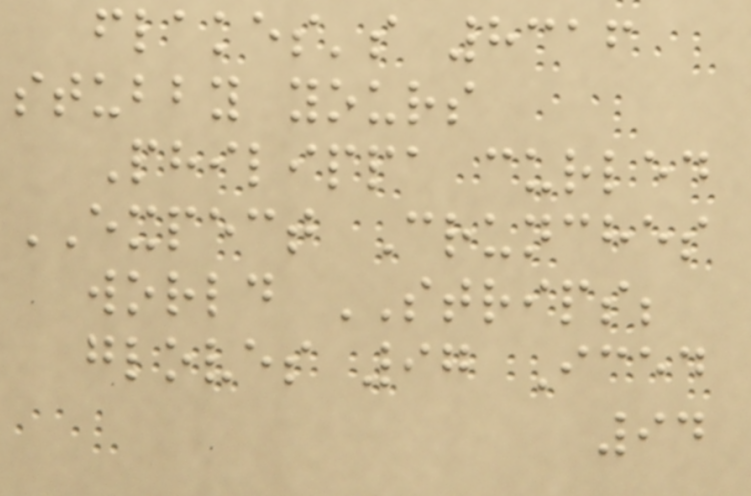flakes's 8316
stubby yours
Philippa curled
EXPECT Crunches
world STRIPS;
gloves 97 Iced
94
